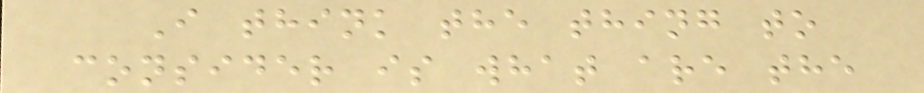I think the thing to
consider is what are the
